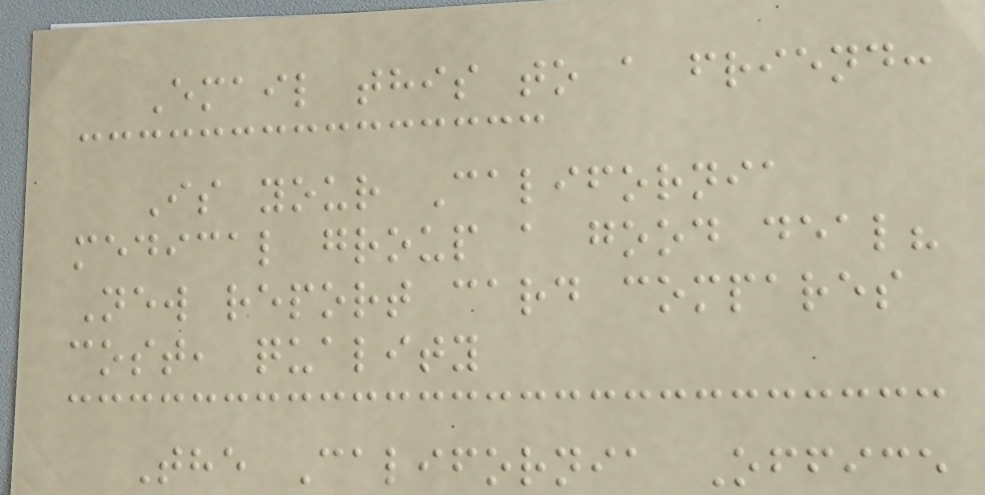Email this to a friend:
Is your California
medical group a good deal?
New report card compares
cost, quality
The California Office
